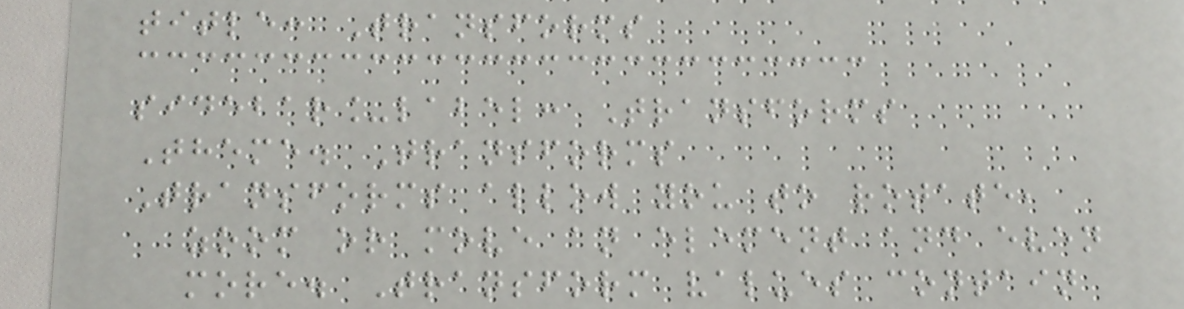title: Transforms
sidebar_label: Transforms
Theme. Transforms
Transforms allow you to rotate,
zoom or move an element and even
more. Transform values contain
